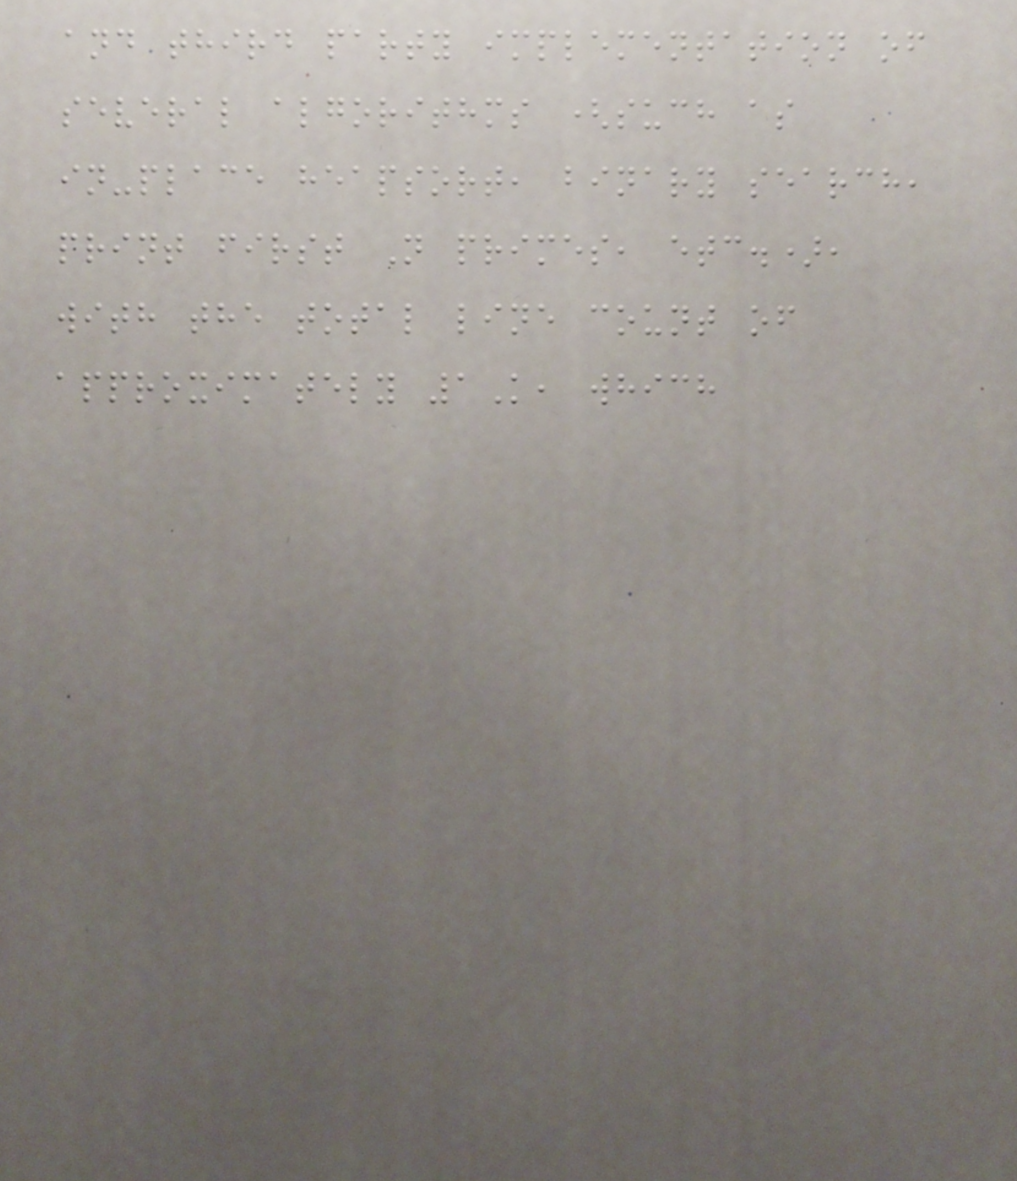and third party implementation of
several algorithms (such as
in-place heapsort, binary search,
print first N primes, etc.),
with the total line count of
approximately 1K, which
